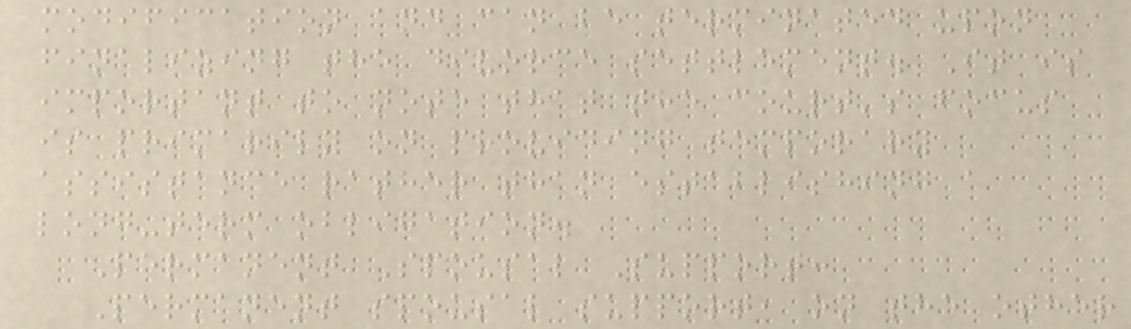modification and can be terminated upon
finalizing the divorce settlement. It is
important to note that the court's focus
is primarily on providing temporary
assistance rather than establishing a
long-term obligation.
Permanent Spousal Support:
Permanent spousal support, on the other
